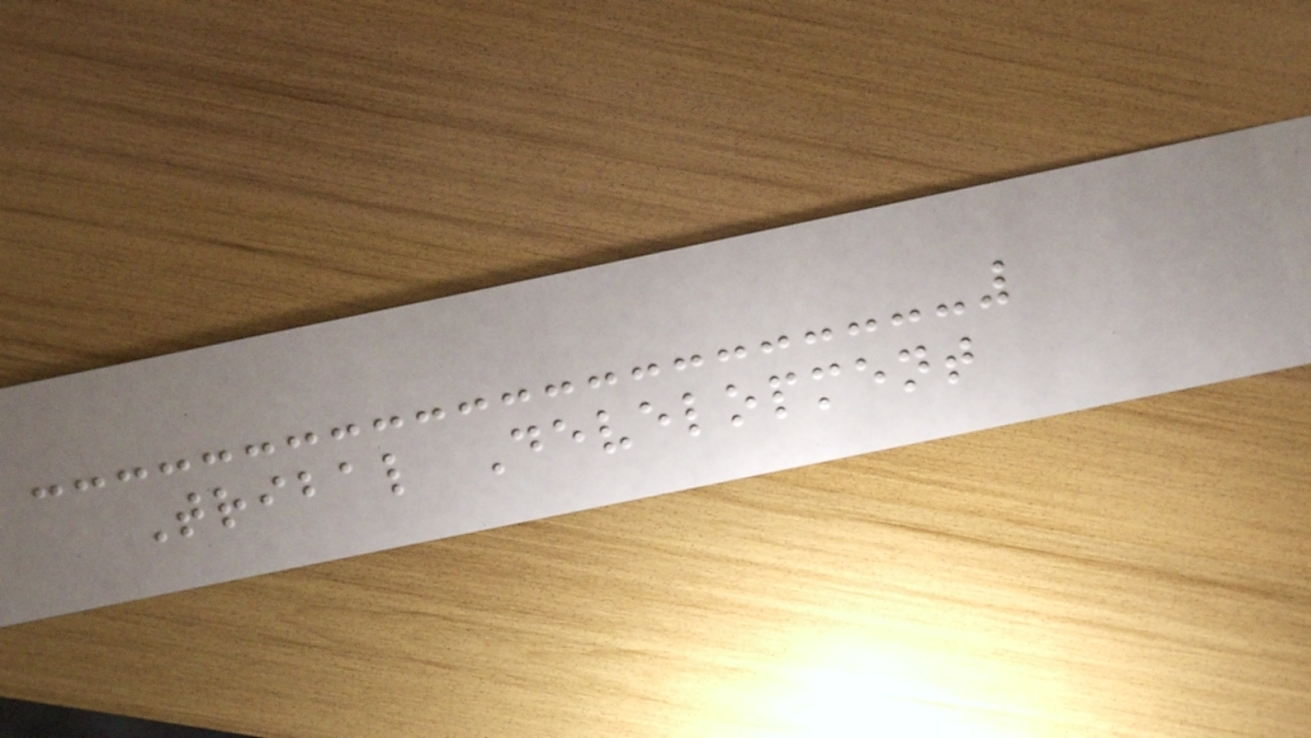Tribal Development
